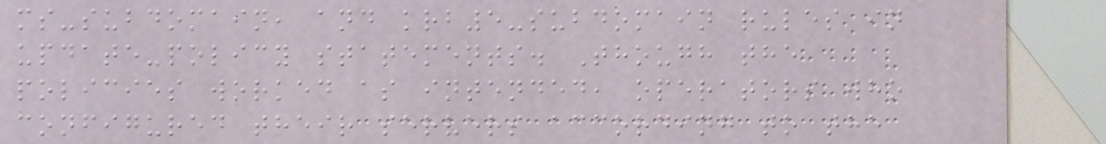ms-subdomain, and krb5-subdomain rules in
update-policy statements. Though the
policies worked as intended, operators who
configured their servers according to the
